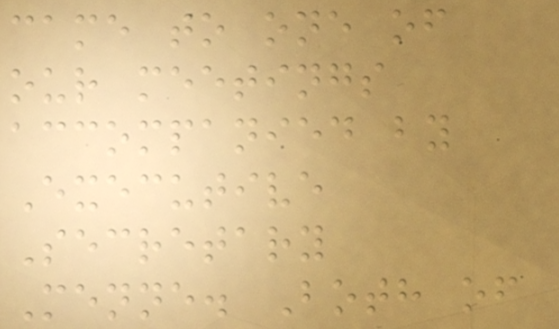came to one of
our meetings
accompanied by
Executive
Secretary
Menne. Both of
